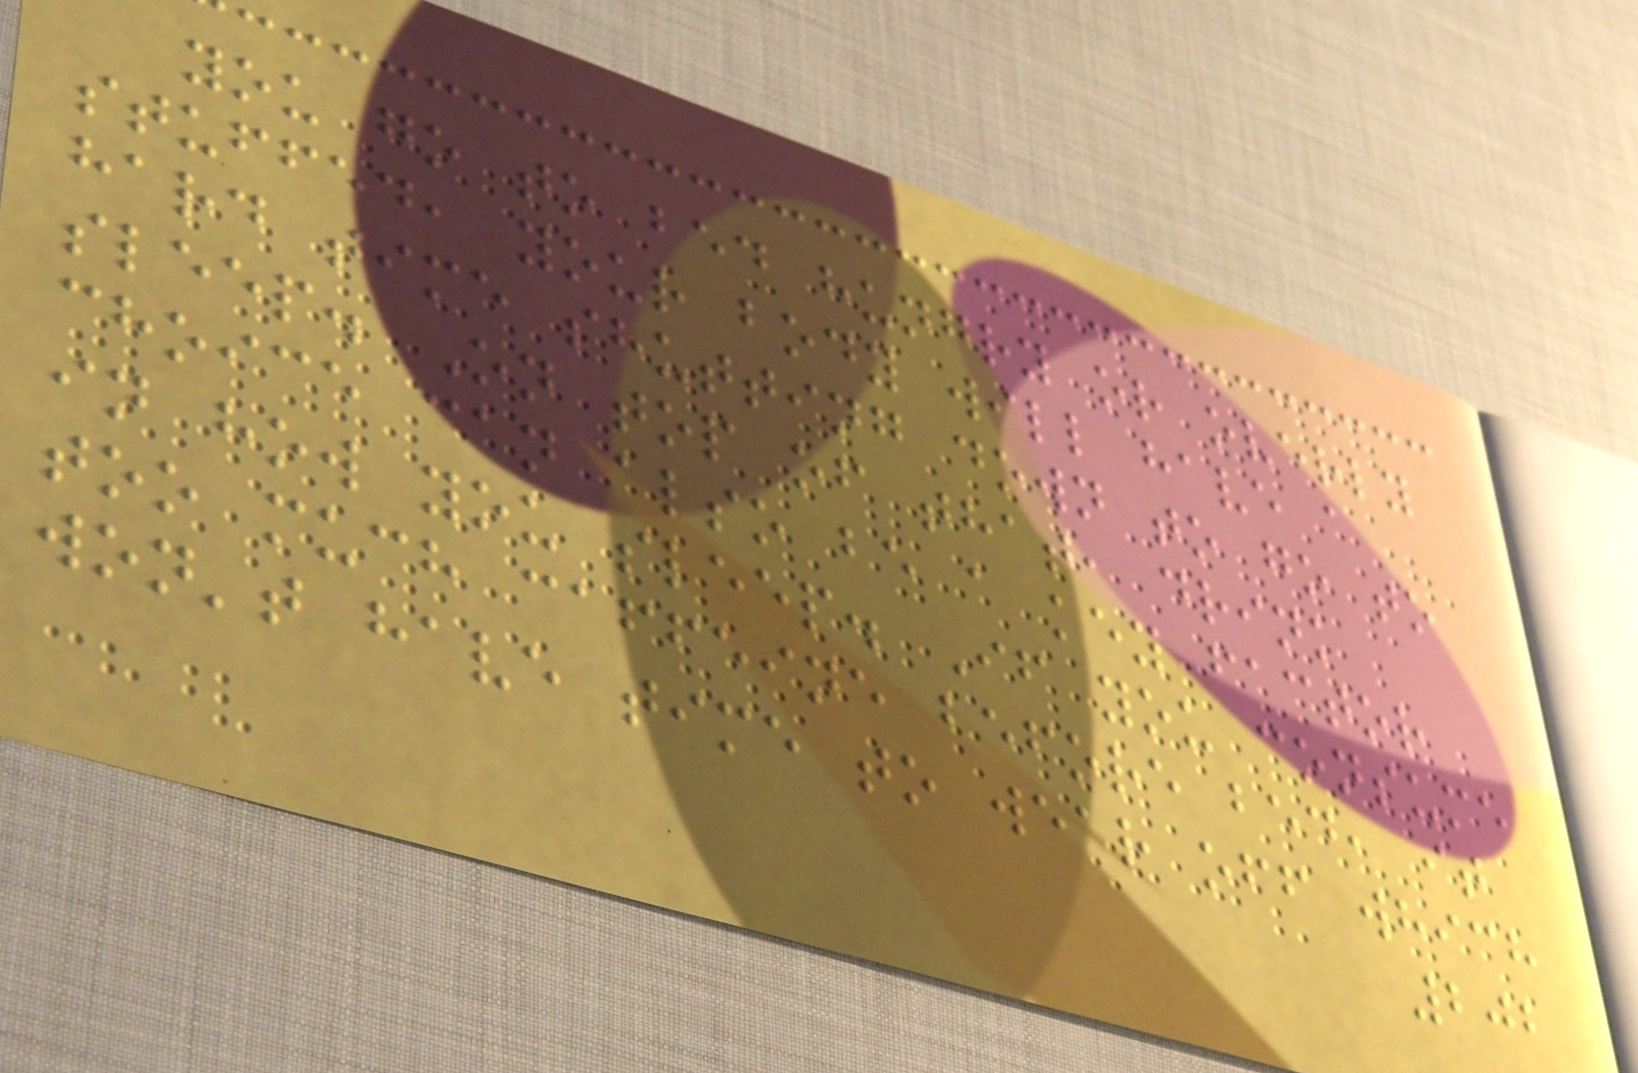you go to bed hungry or overly
stuffed, your body will have a
hard time shutting down to go to
sleep. On top of that, drink
choice can also be a key factor
in how you sleep. If you consume
too much caffeine before bed, it
won't have time to wear off which
202
